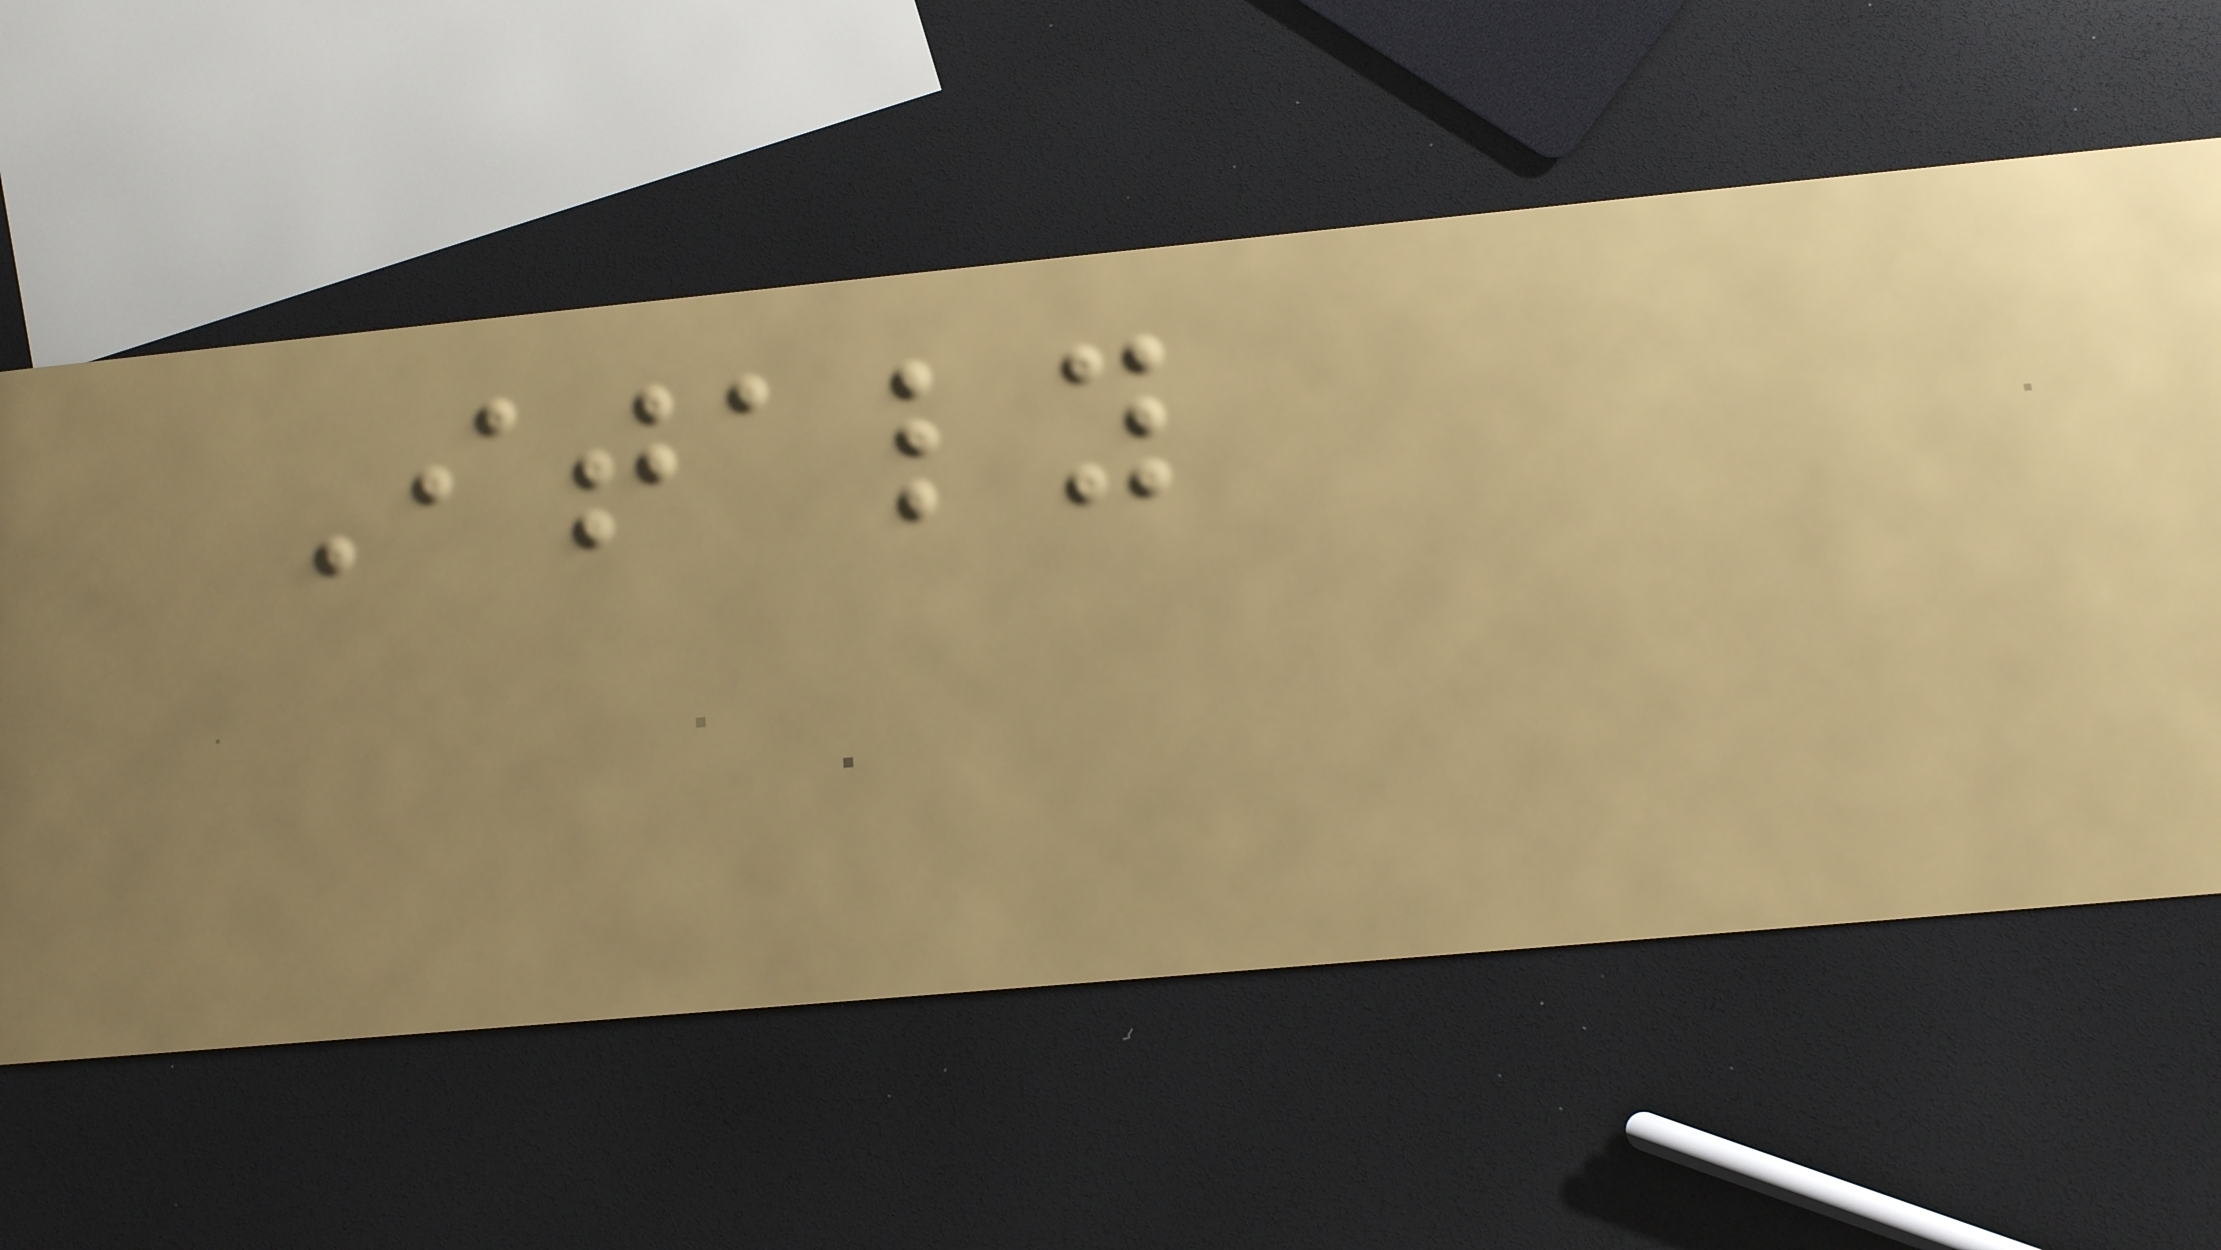Italy
